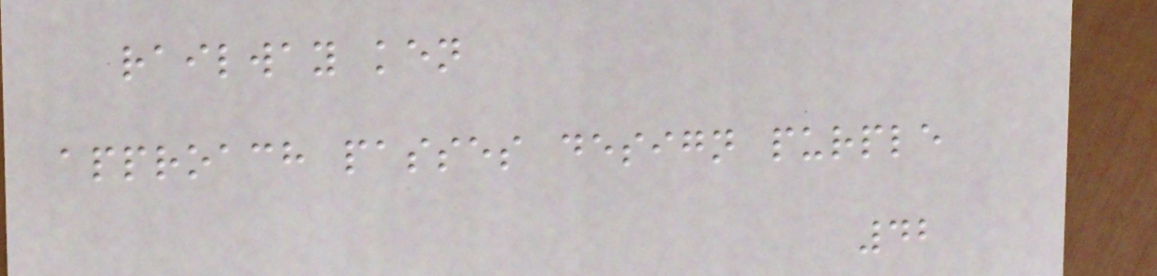railway ken
approach passes design purple
42
